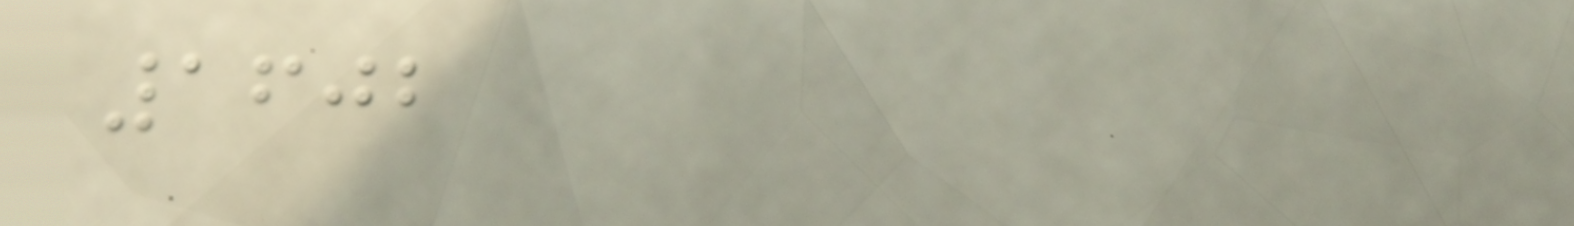1602
